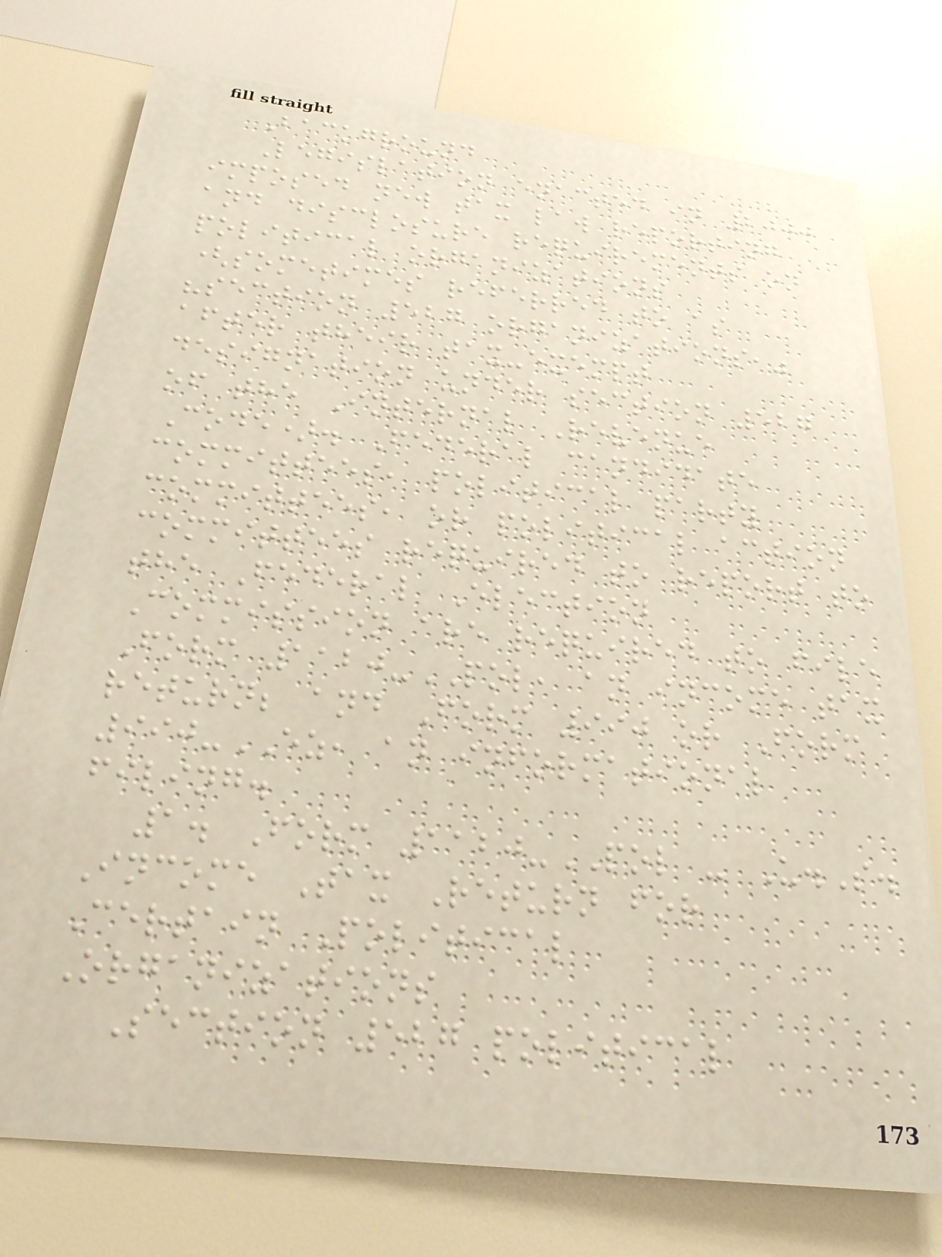Background
Legislation enacted in 2000
imposed new tax law reporting
and disclosure requirements on
political organizations
(sometimes referred to as
"section 527 organizations,"
after their tax-exempt
designation under section 527
of the Internal Revenue
Code). Federal candidate
committees, political party
committees, or political action
committees required to report to
the Federal Election
Commission are required to file
Form 1120-POL, an income tax
return; and Form 990 or Form
990-EZ, an informational
filing.
1. Form 1120-POL - U.S.
Income Tax Return for
Certain Political
Organizations
Section 527 political
